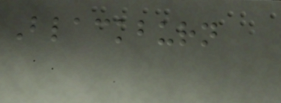Blackburn
